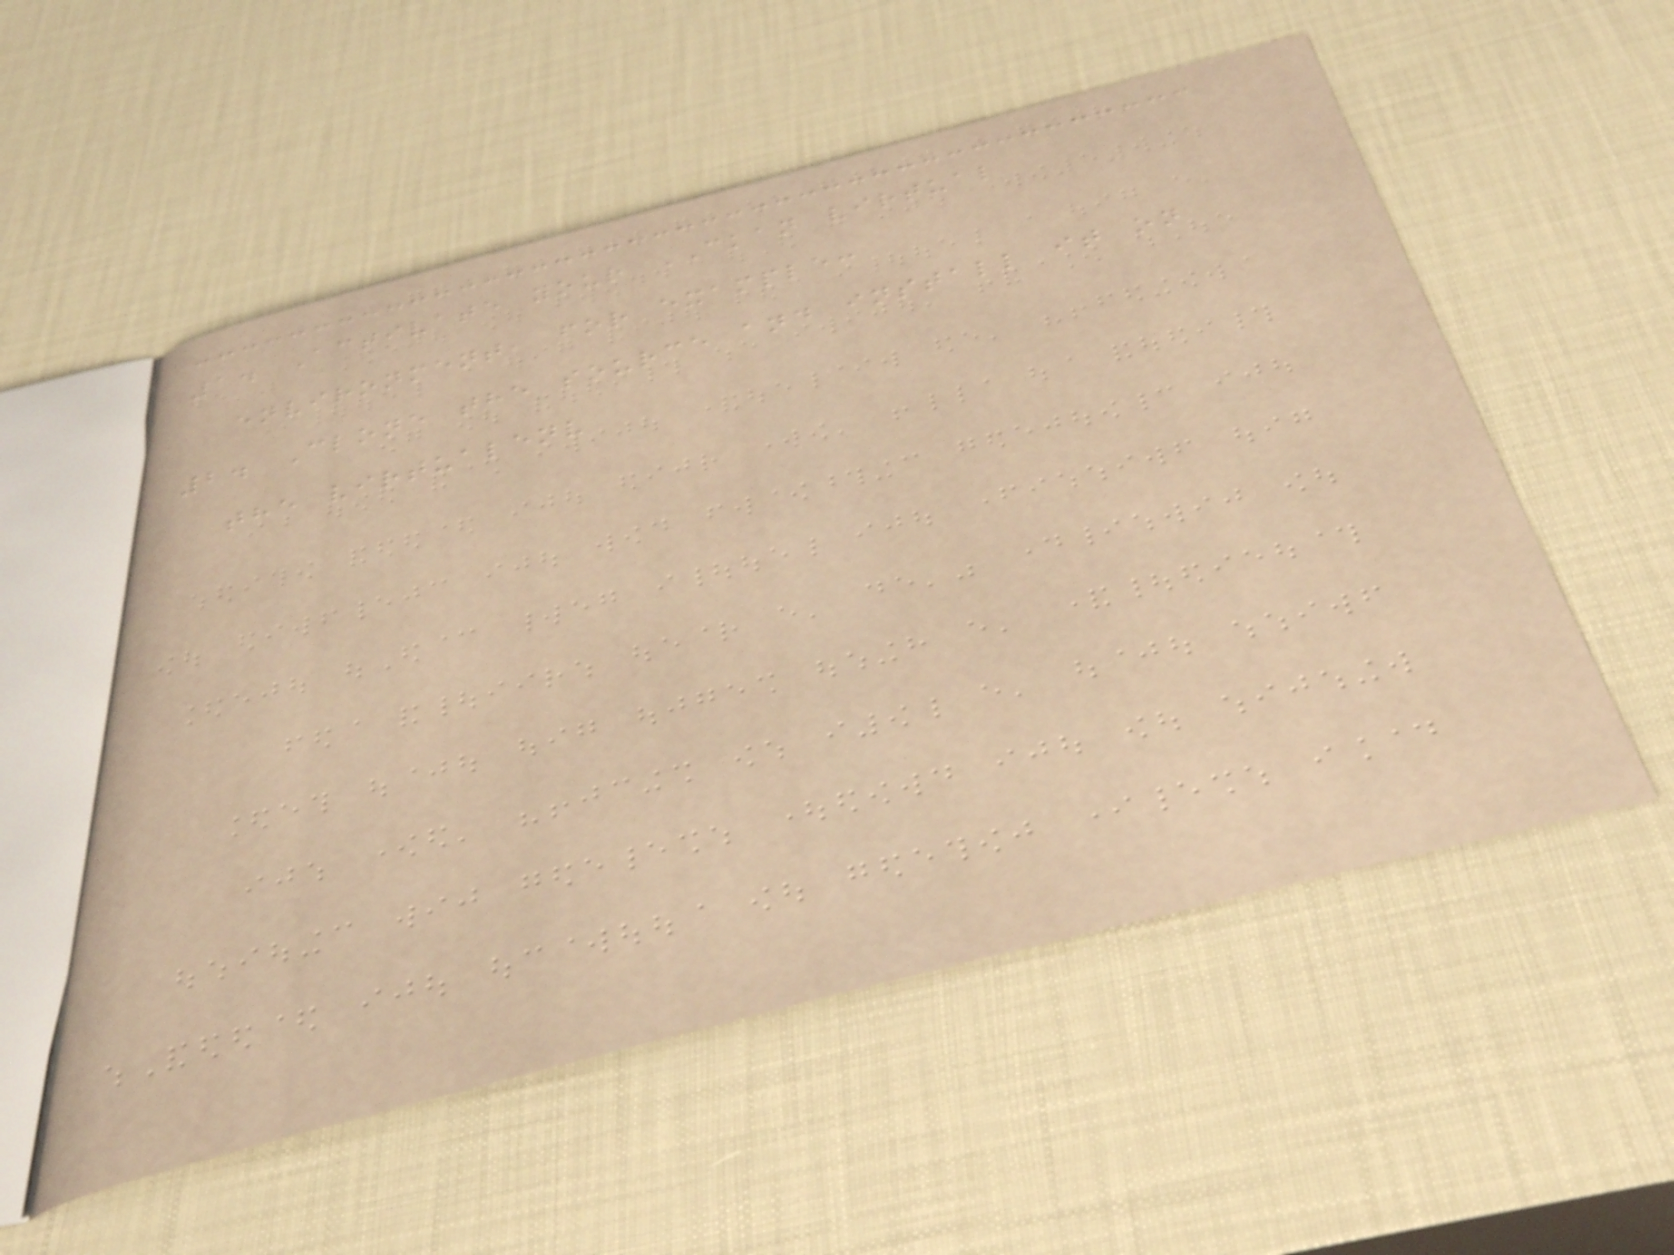1. Activate your CKAN virtual
environment, for example:
2. Clone the source and install it on
the virtualenv
